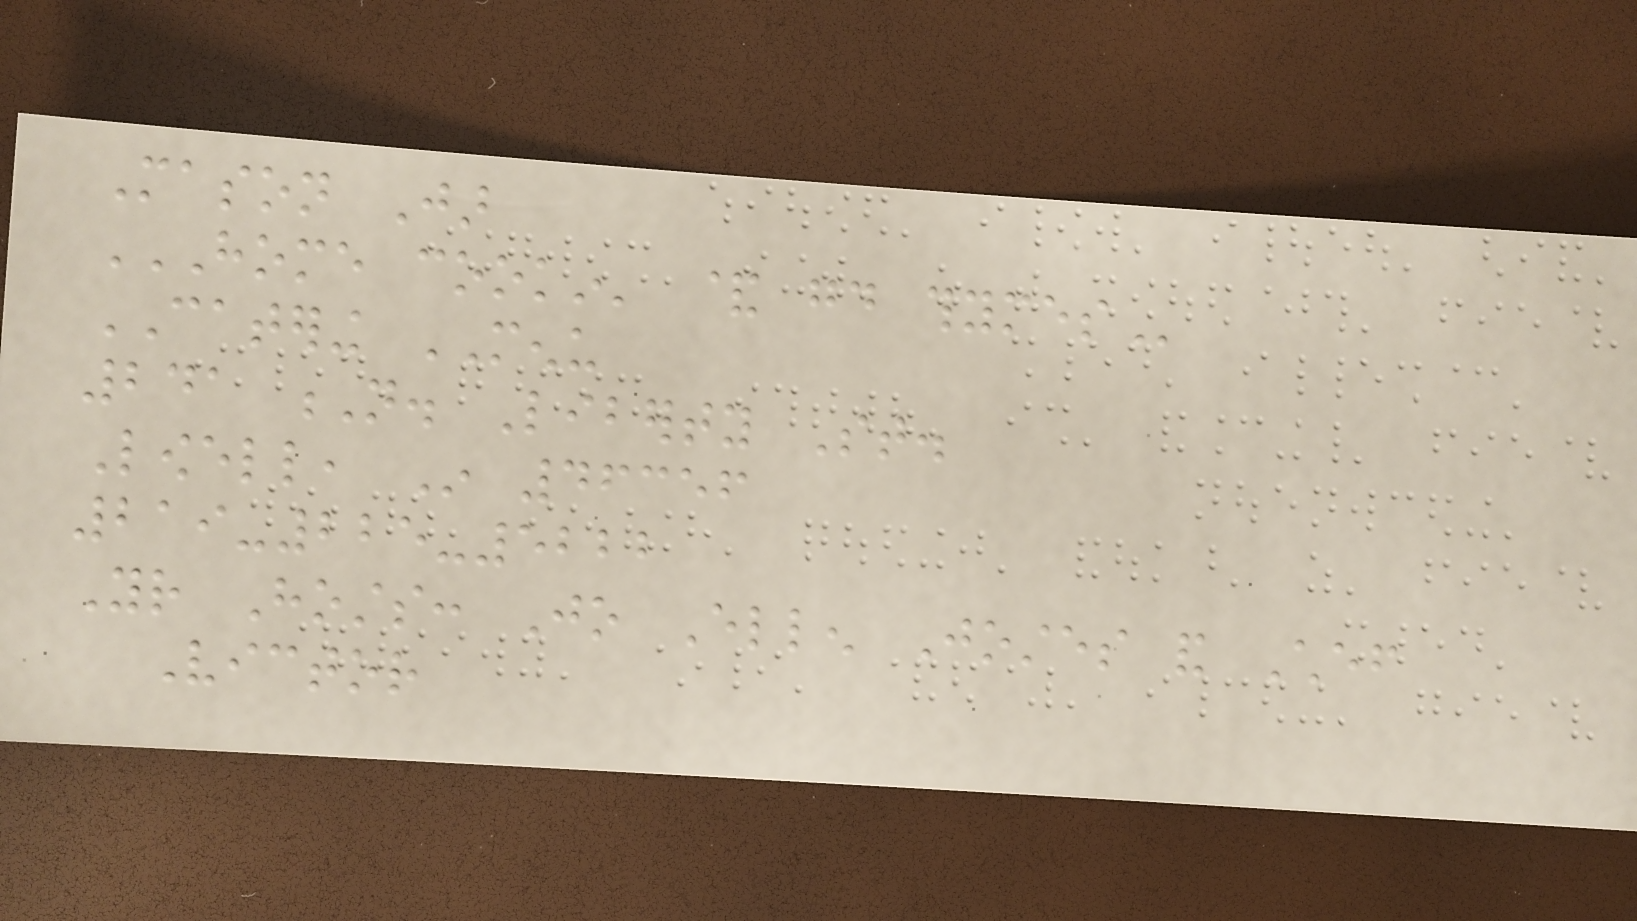Mason Jar
HOME COOKIN' & GOOD THYMES
CATERING MENU
241 N. Liberty St.
Lowell, In 46356
219-225-5222
Your Hosts: Jo Ellen Jostes and Chef
Victor
